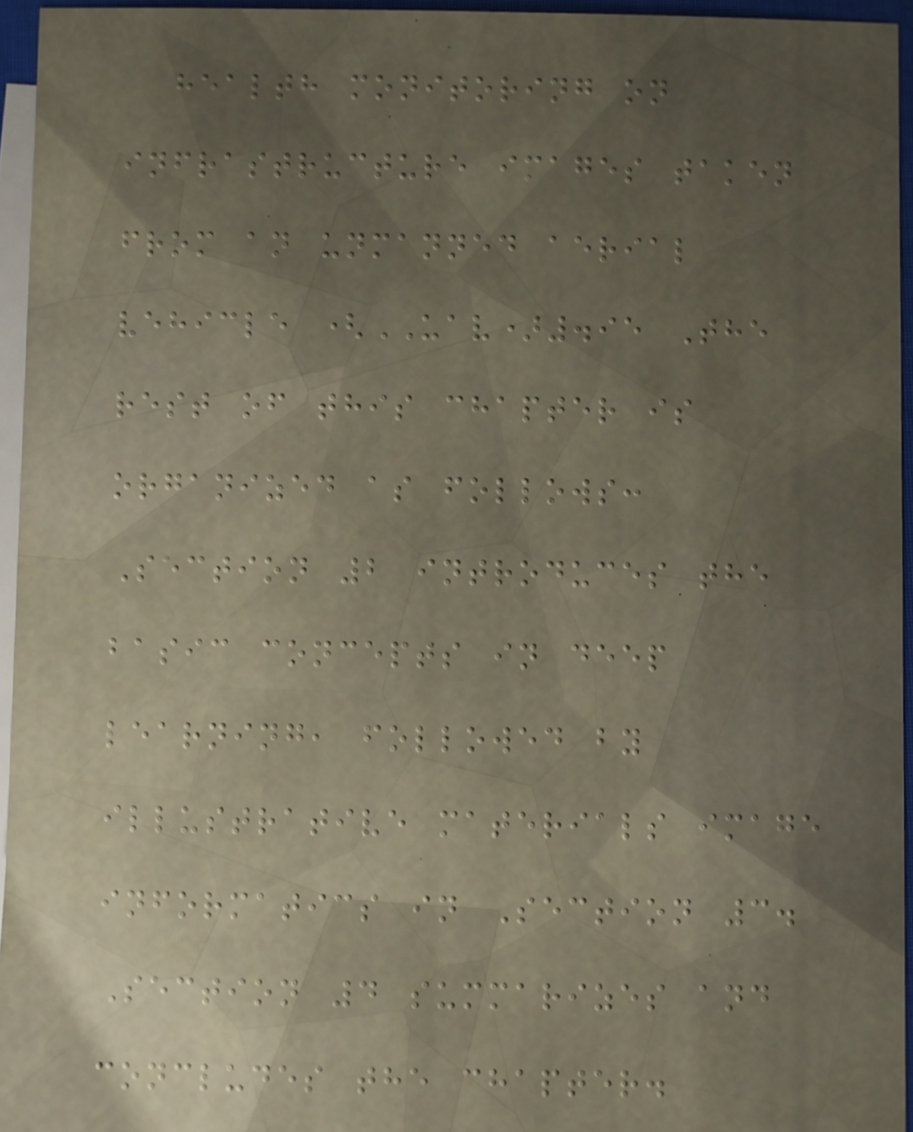health monitoring on
infrastructure images taken
from an unmanned aerial
vehicle (UAV).95 The
rest of this chapter is
organized as follows:
Section 2 introduces the
basic concepts in deep
learning, followed by
illustrative materials image
informatics in Section 3.
Section 4 summarizes and
concludes the chapter.
